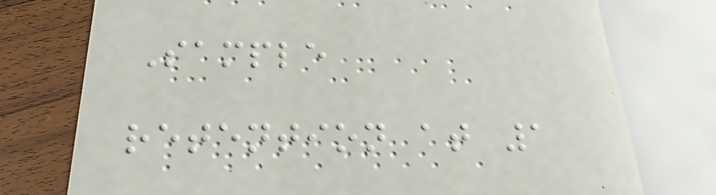Sample
retention at 1
